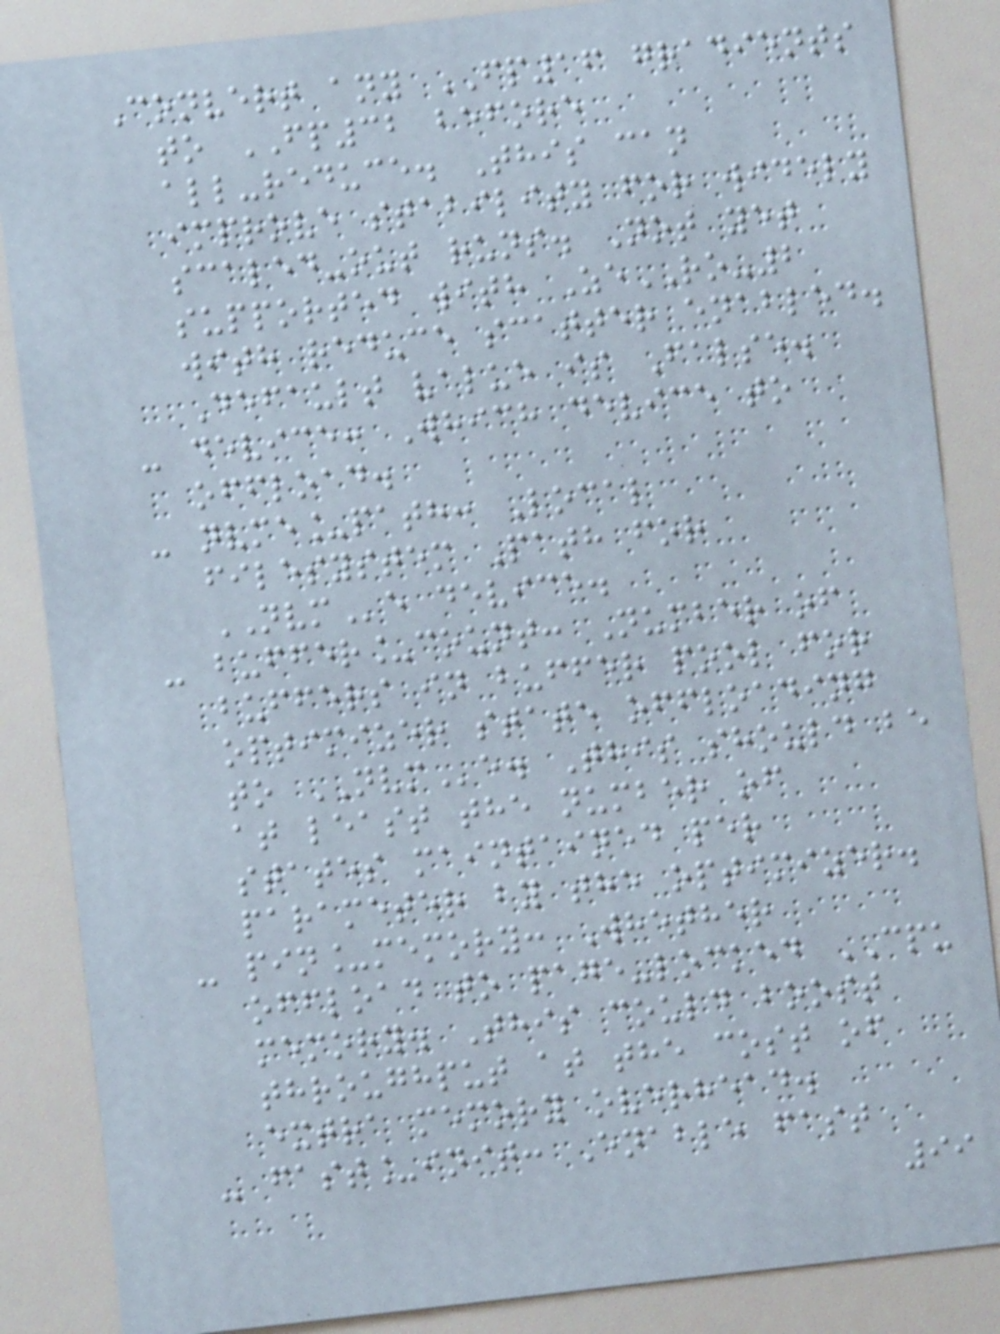Convert any FP16 gradients
to FP32 before
all-reduce. This can
improve stability for widely
scaled-out runs. Not yet
supported with ZeRO-2
with reduce scatter enabled.
Default value is False.
- device: Which device to
offload.
- nvme_path: Local
filesystem Path for
NVMe device.
- buffer_count: Number of
buffers in buffer pool for
optimizer state offloading
to NVMe. This should be
at least the number of
states maintained per
parameter by the optimizer.
- pin_memory: Whether
offload to page-locked CPU
memory. This could boost
throughput at the cost of
extra memory overhead.
- fast_init: Enable fast
99
